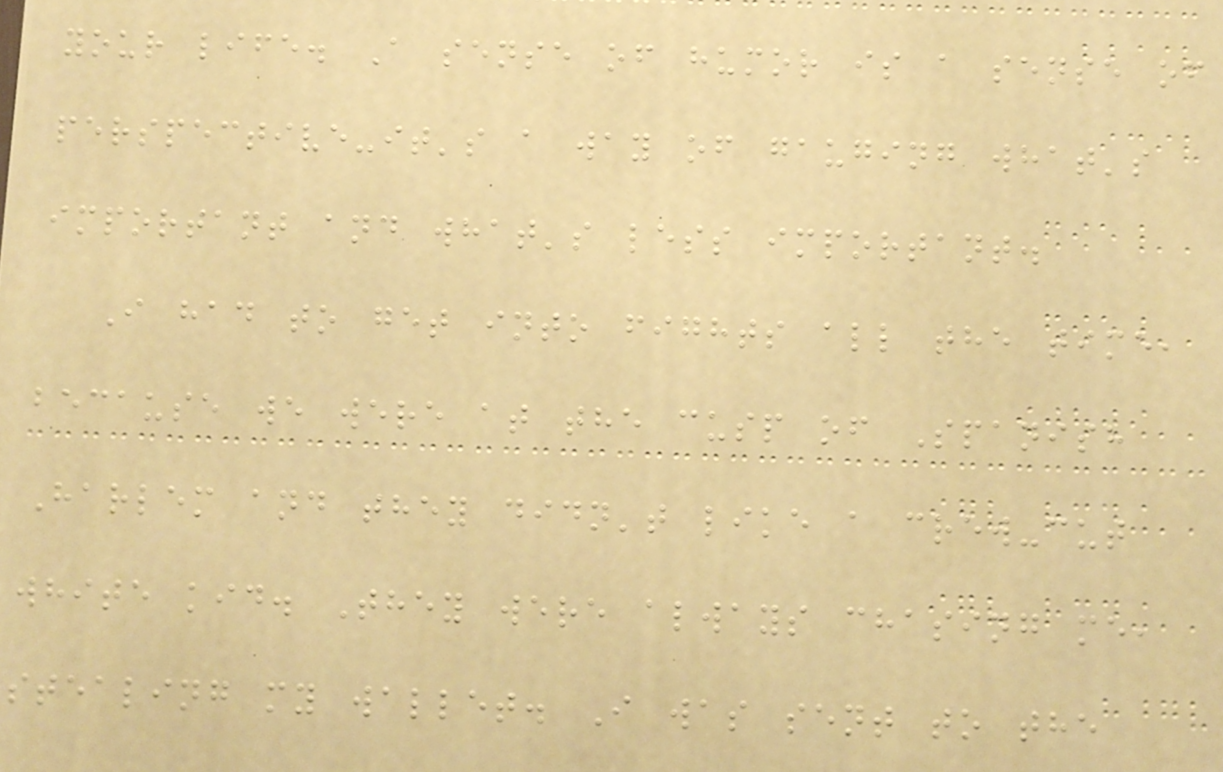your life. A sense of humor is a sense of
perspective-it's a way of gauging what's
important and what's less important.
I had to get into fights all the time,
because we were at the cusp of Spanish
Harlem and they didn't like a crew-cut
white kid. They were always chasing me,
stealing my wallet. I was sent to the
